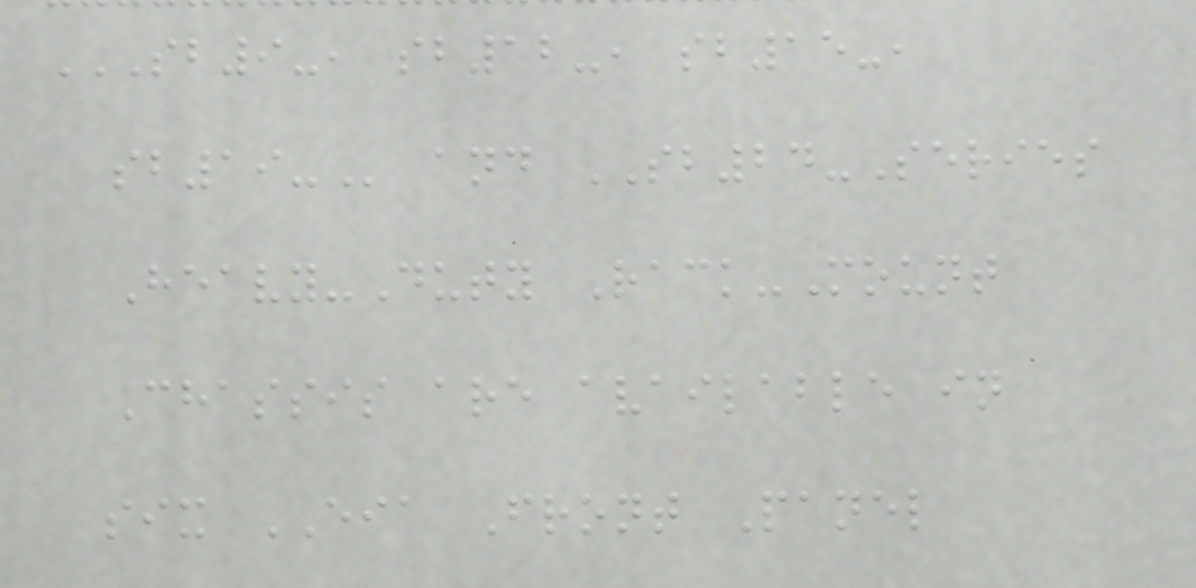SB9-, SB12-, SB15-,
SB19- and SB24-Series
Heavy-Duty Rack-Mount
Chassis are available in
six EIA Front Panel
